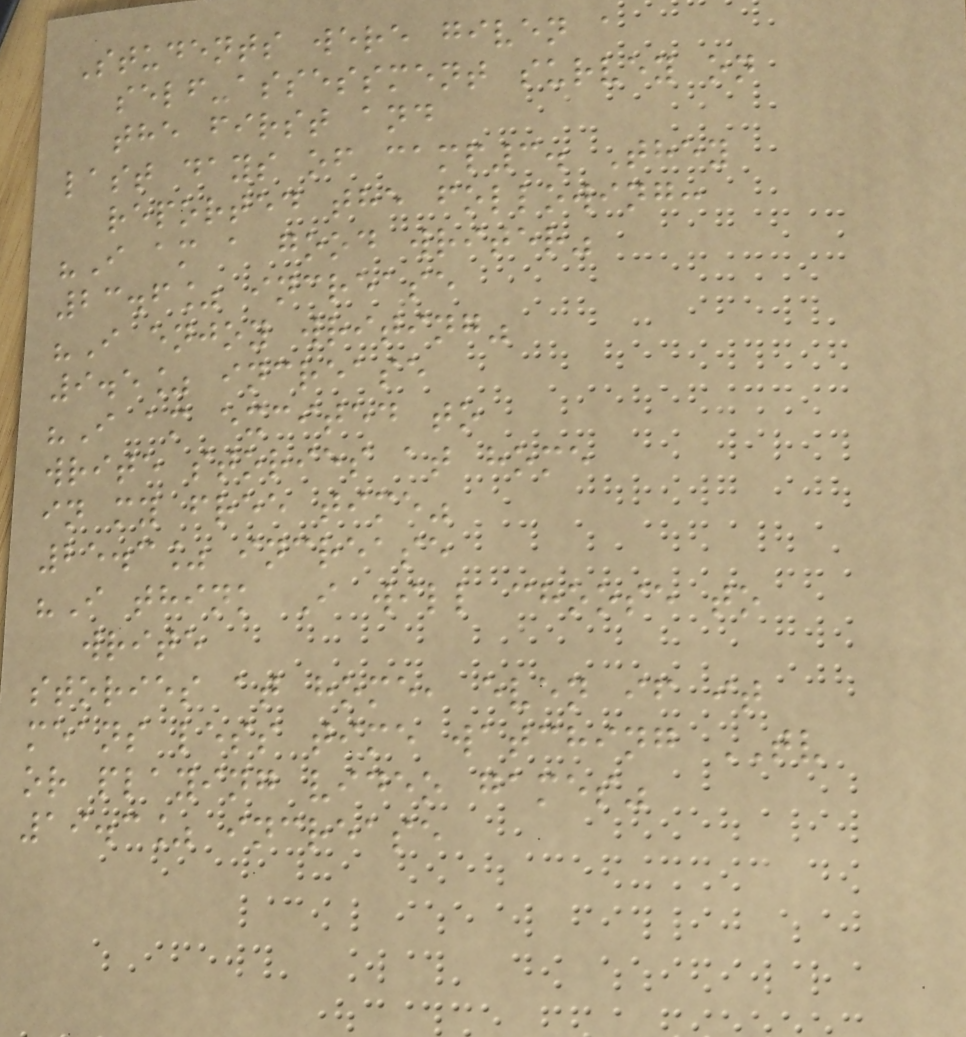Students were given a
self-assessment survey on
the first and
last days of camp3. They
reported the following:
"I am a good writer"
23.6% increase
"I enjoy writing"
9.5% increase
"I am excited to
write stories at home
in my free time"
25.3% increase
"I think I will choose to
write
stories at home, even if it
means less time watching TV
or playing video games"
19.3% increase
